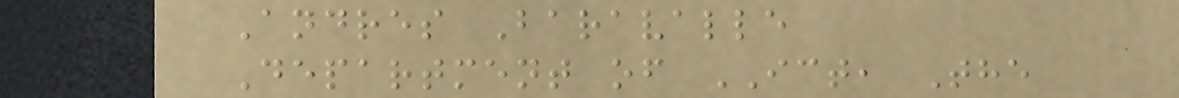Andres Baravalle
Department of ICT, The
